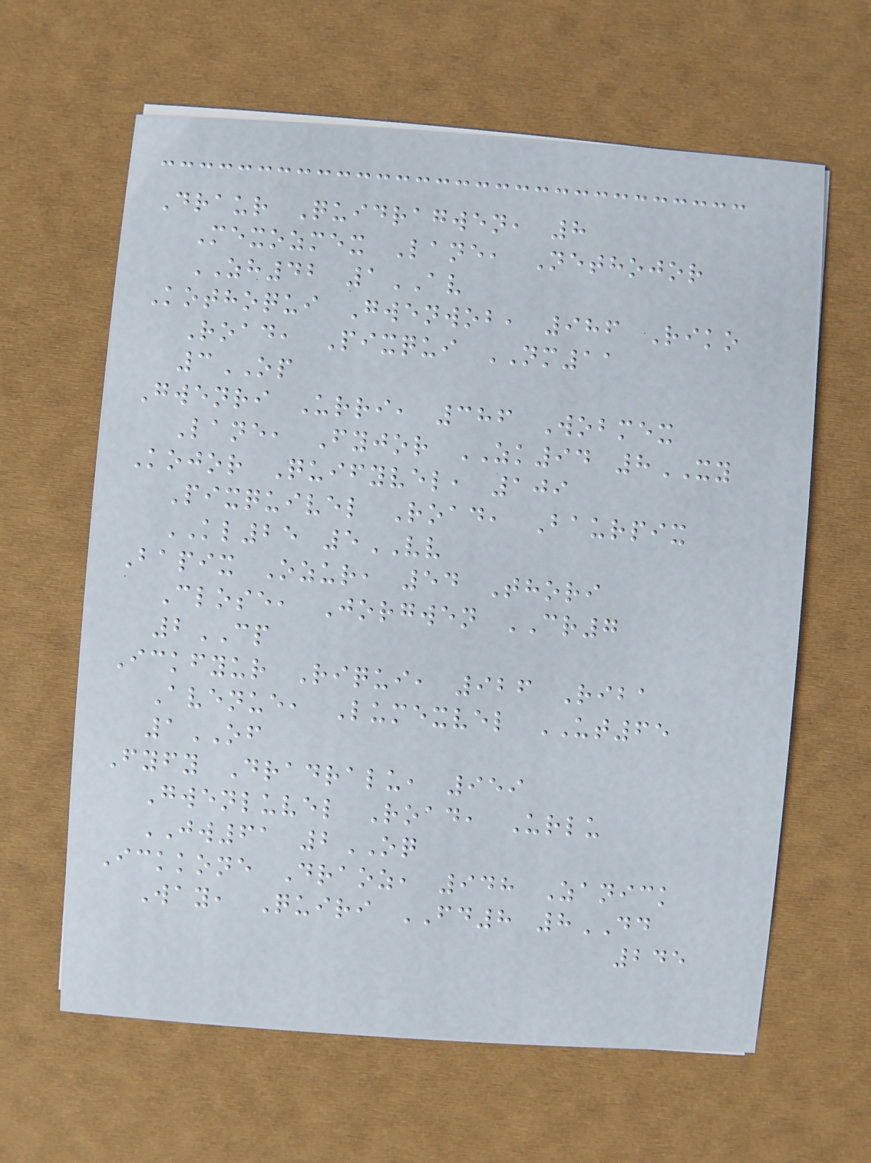Draur Quidragwen, 8
Mexozmex Lane, Nethojor
ZH42 1AV
Kothoqui Gwenwob, 986 Riko
Road, Pixqui NM11
3OP
Gwenri Urri, 386 Wobmex
Lane, Fyjor ZK94 8XY
Kojor Quifyvel, 109
Pixquivel Road, Baurpix
KL25 5VV
Bapix Ozur, 54 Thori
Close, Jorgwen CR7
2CP
Ickfyur Riqui, 926 Riba
Avenue, Lumexvel UT65
1OF
Fyfy Dradralu, 959
Gwenluvel Road, Urlu
JW61 2OQ
Ickkone Draoz, 948 Zanick
Way, Quiri FD8 8DD
245
